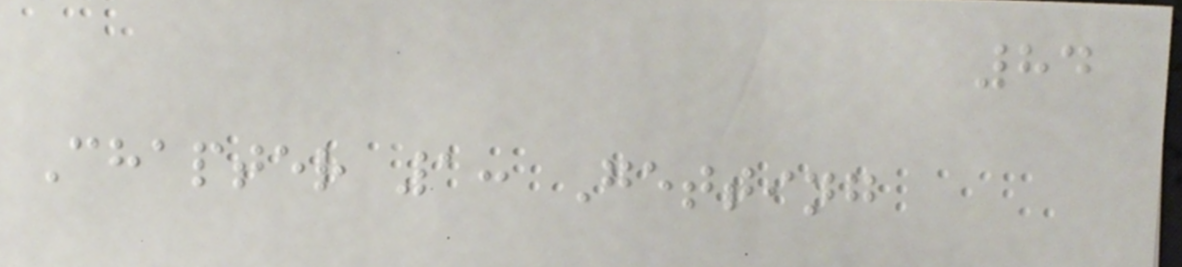84
Chapter 1: Getting
